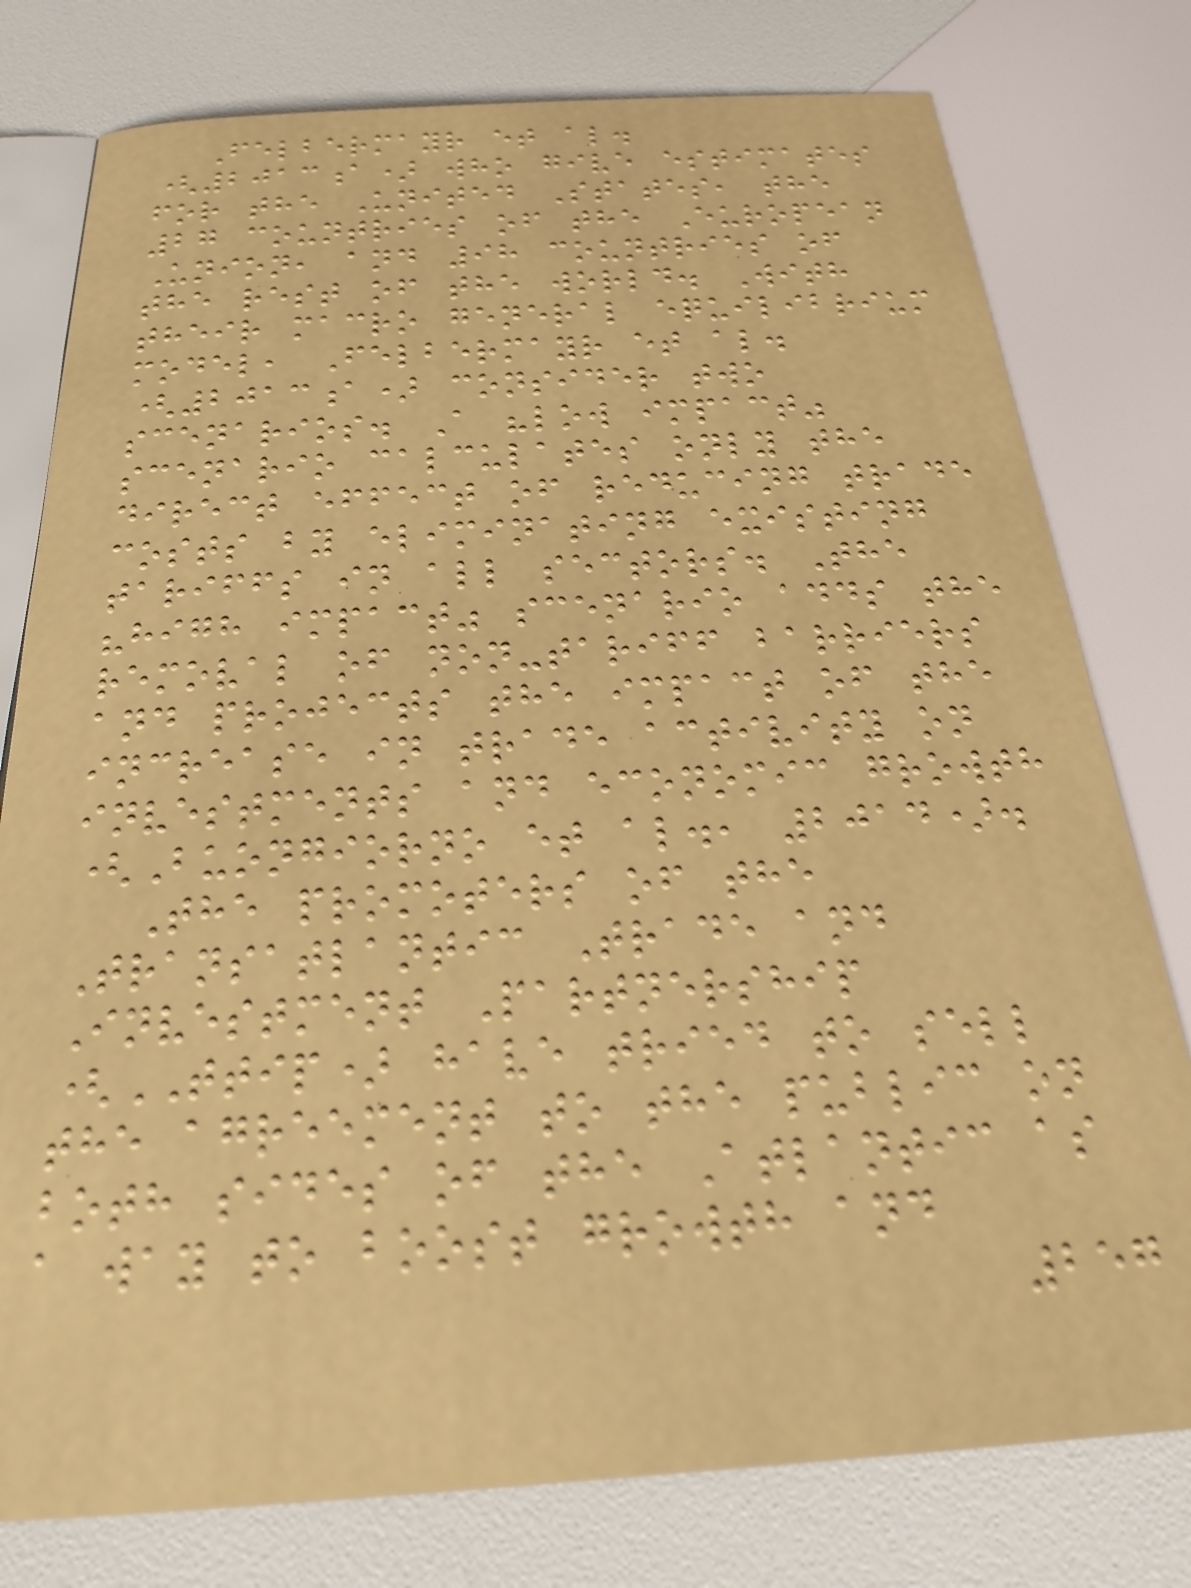Felbermayr et al.
(2013a) who give estimates
for the United States, the
27 countries of the European
Union, and 98 countries of
the rest of the world. With
their macro general equilibrium
model, Felbermayr et al.
(2013a) consider two
scenarios. A "low impact"
scenario calculates only the
direct effect of reducing trade
costs by eliminating existing
tariffs in all sectors. The
"high impact" scenario adds the
removal of non-tariff barriers
and projects the impact of the
increase in trade activity on
investments and economic growth
(Buongiorno et al., 2014).
The promoters of the
Transatlantic Trade and
Investment Partnership
(TTIP) have tried to sell
the agreement to the public on
both sides of the Atlantic as
a way to boost growth and
257
